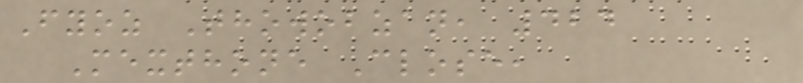Fyoz Thowobzan, 424
Mexthone Close,
